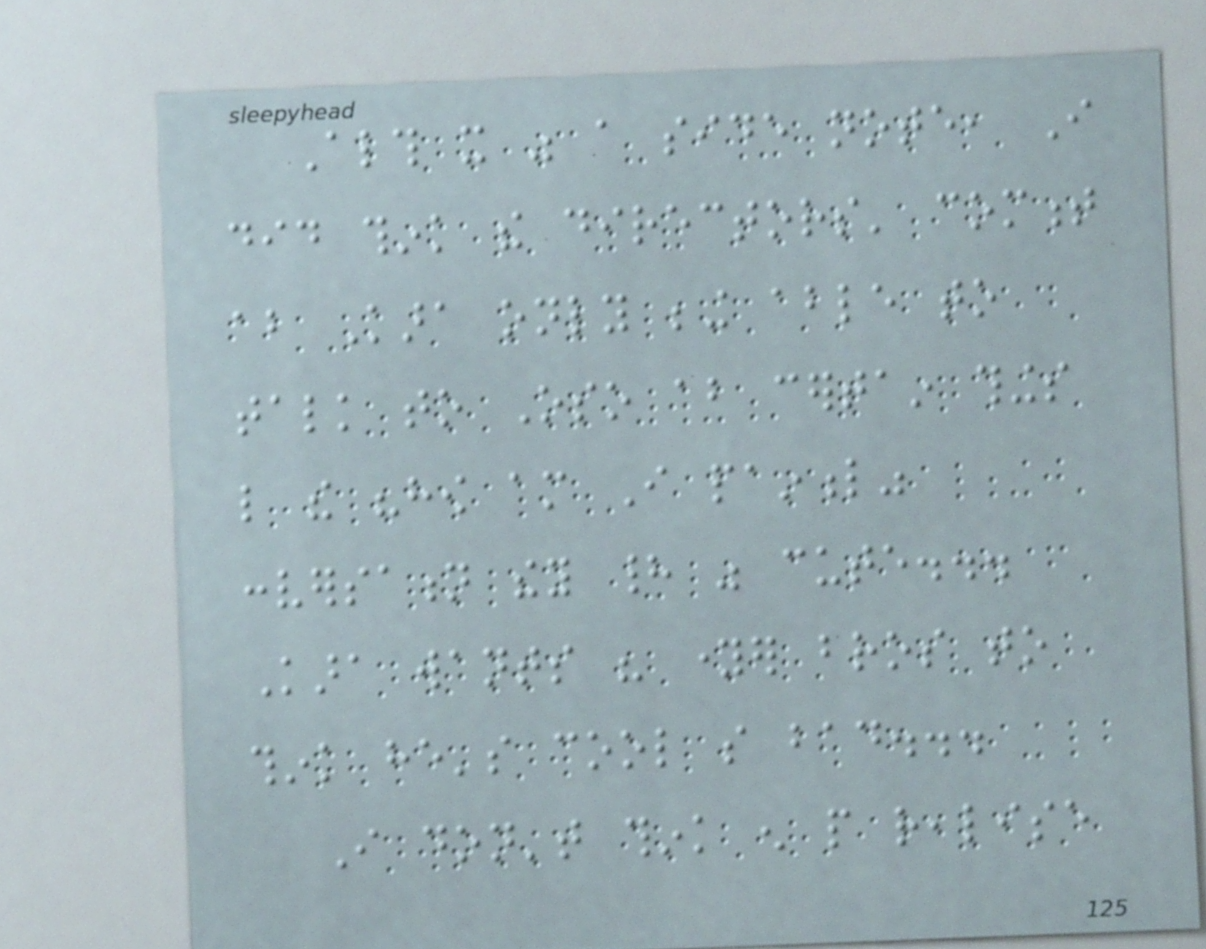Although it was a side note, I
did think the directors' comment
about Kara only being able to
talk to Oso about certain things
like the "how am I painful"
conversation they had was cute...
Kara wants his younger bros to
think he's cool so bad...
I don't think enough people realise
